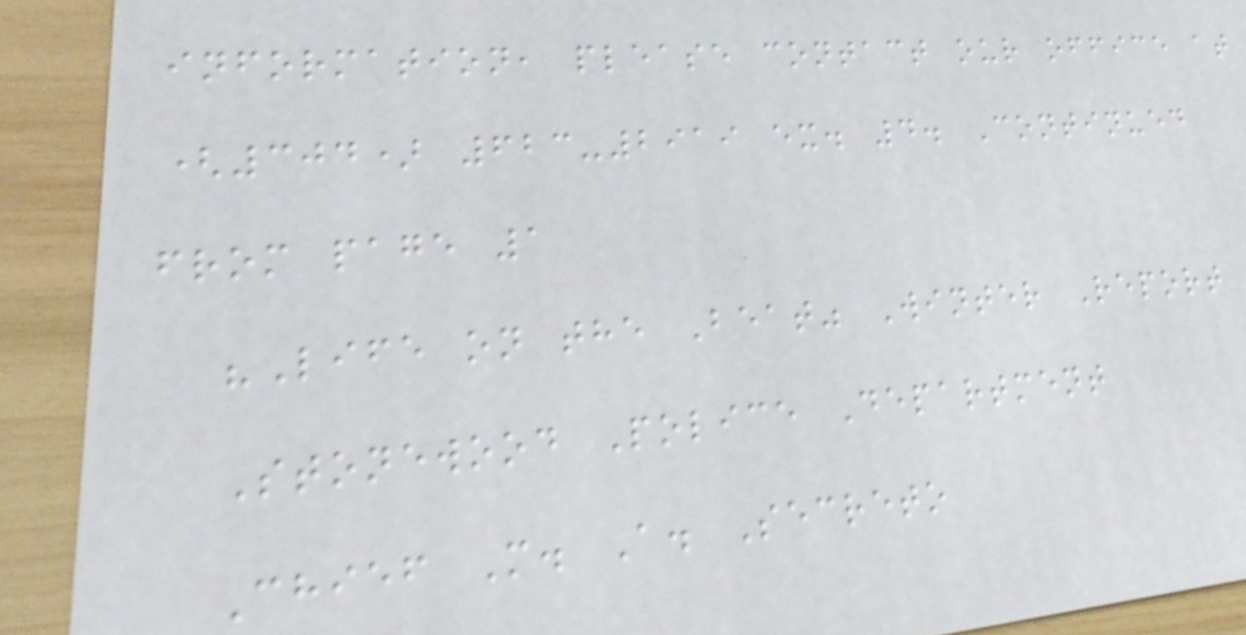information, please contact our office at
(304) 623-2919 ex. 4. Continued
from page 1
"Life on the Beat" Winter Report
Stonewood Police Department
Chief M. A. Secreto
